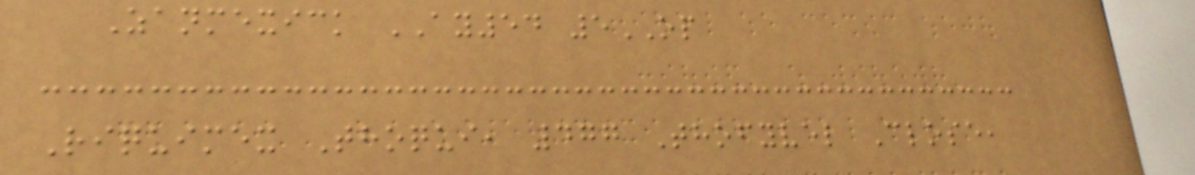Zanmexick AY54 5OP
Riquimex Thoqui, 477 Thofyvel Close,
